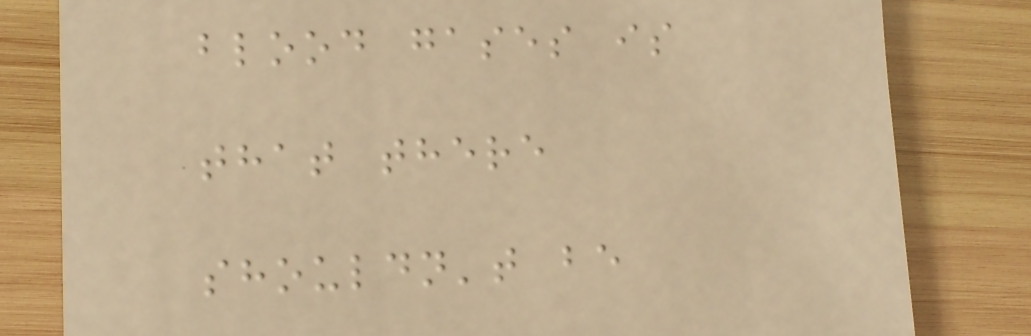blood gases is
that there
shouldn't be
